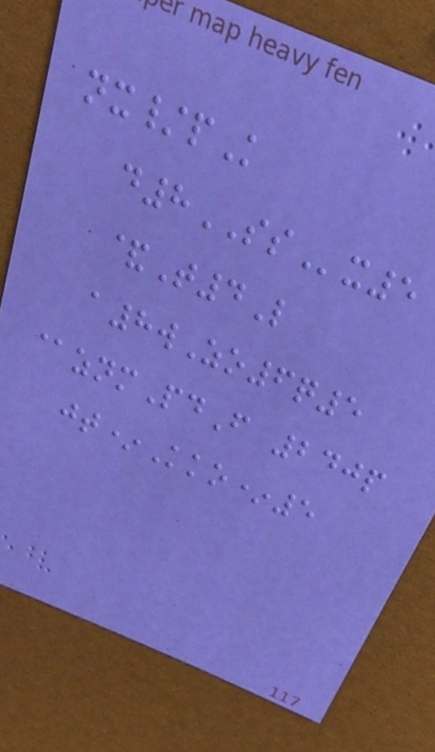nx/pK
d8SSx5
&T4L
a8wZo6q5
@znmPdF 240p
jt*Kko*5
